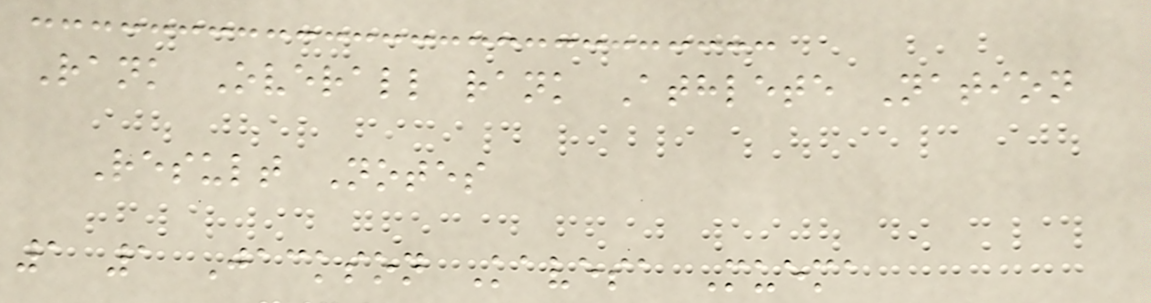Rank Overall rank Athlete Nation
Result Notes
1 1 Jackson Kavesa Muema
